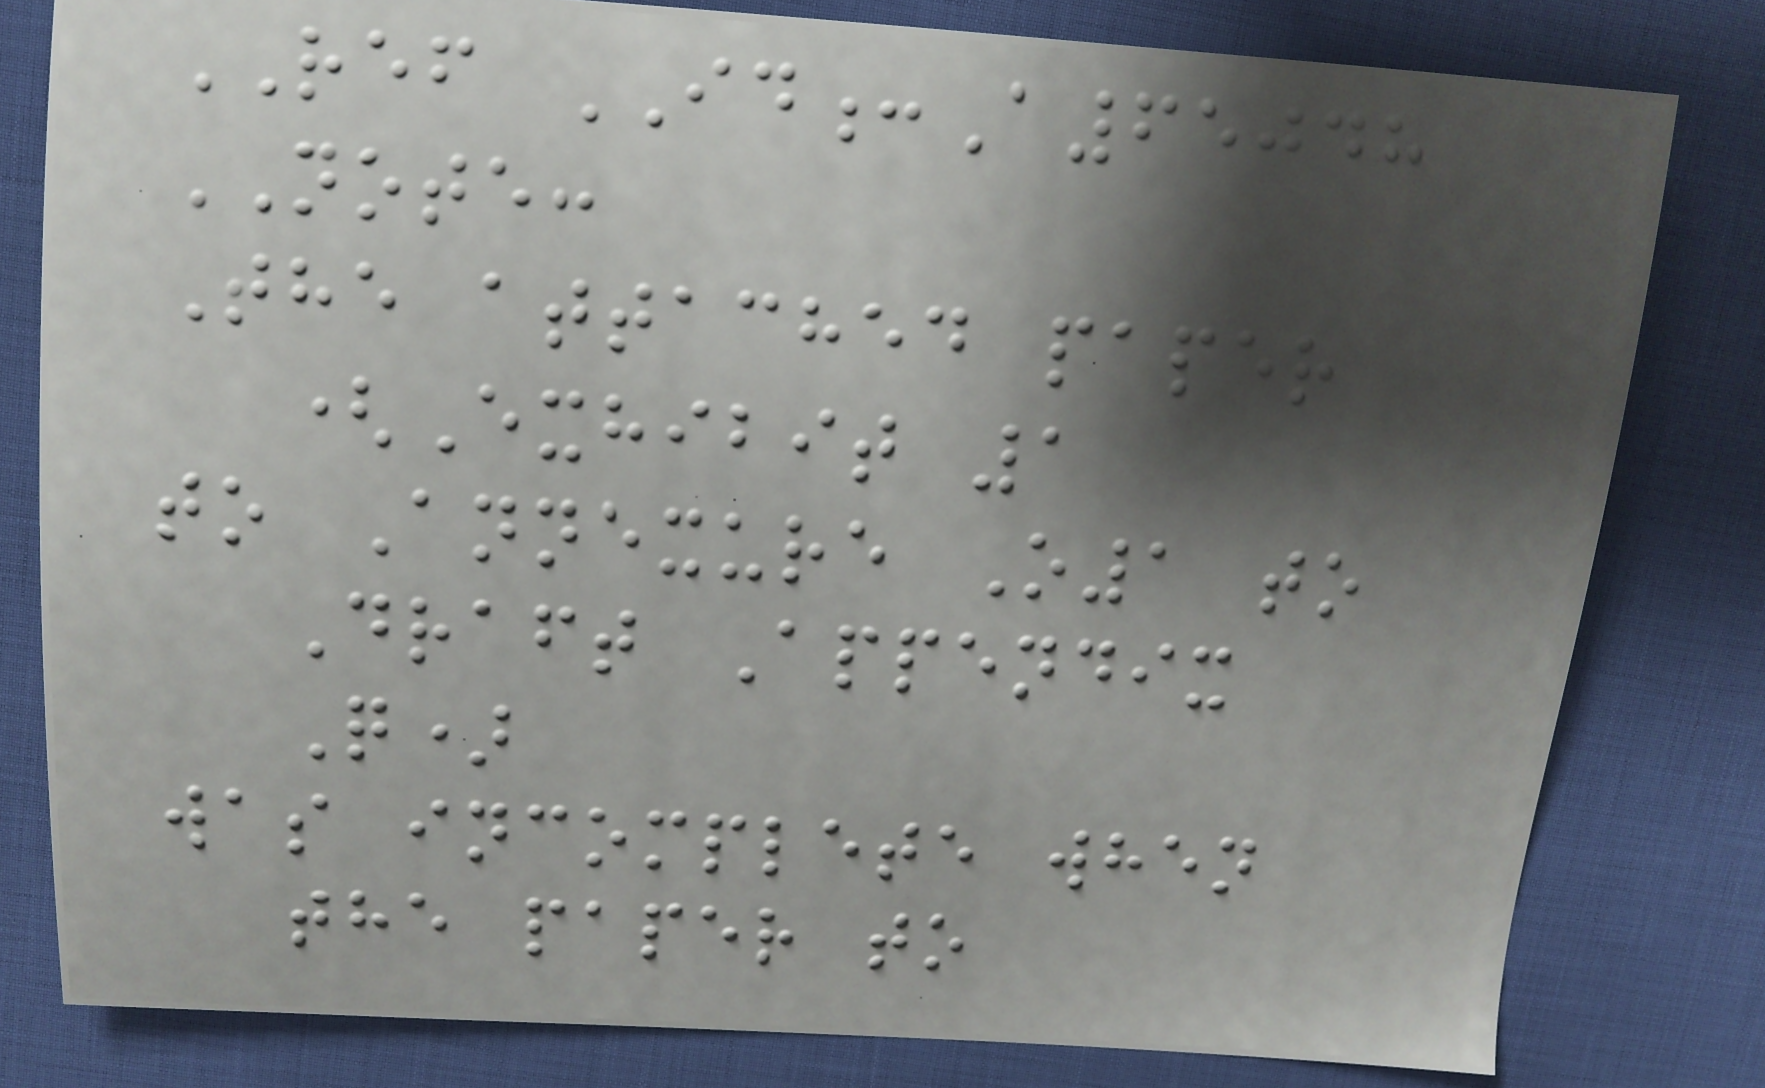REF ID:A65048
NOTE:
The attached paper
(Exhibit 1
to Annexure O1 to
Draft Appendix
Q)
was incomplete when
the paper to
